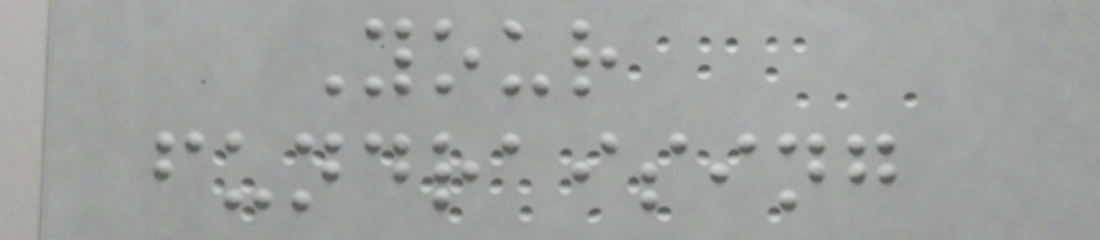Your
fundraising
